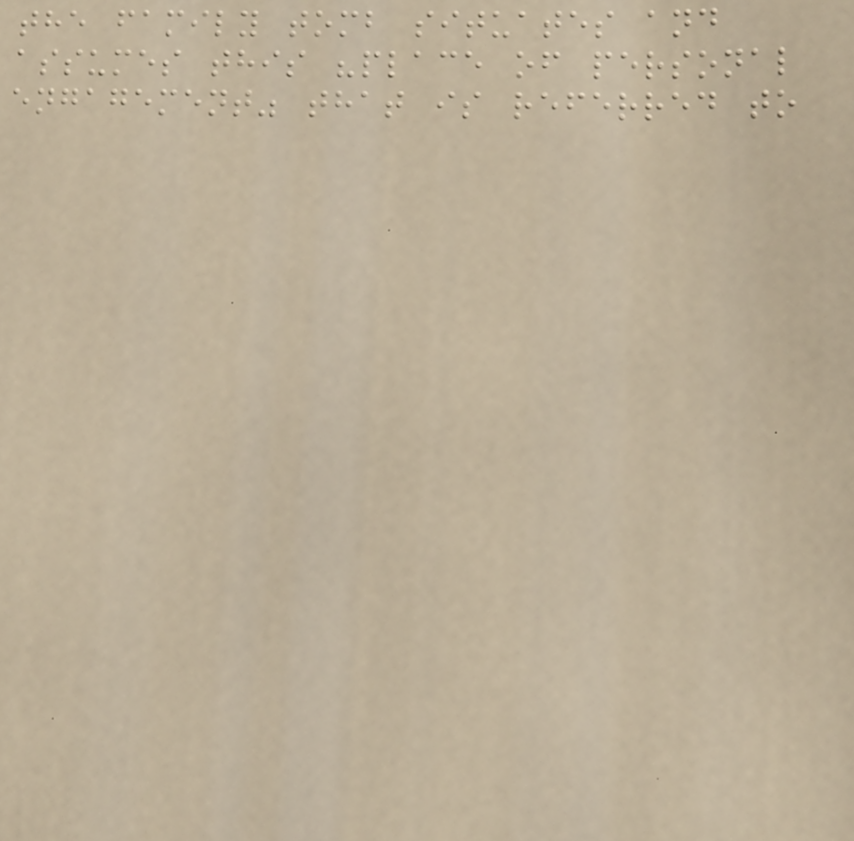the family tomb situates and
assumes this "place of personal
engagement" that is referred to
